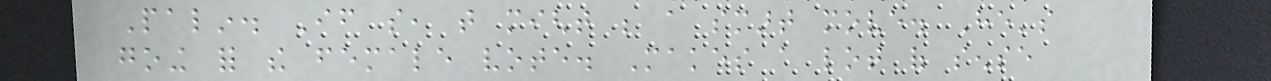Palin. If so, that might be a smart move. He's
going for the female vote. Makes a lot of sense
